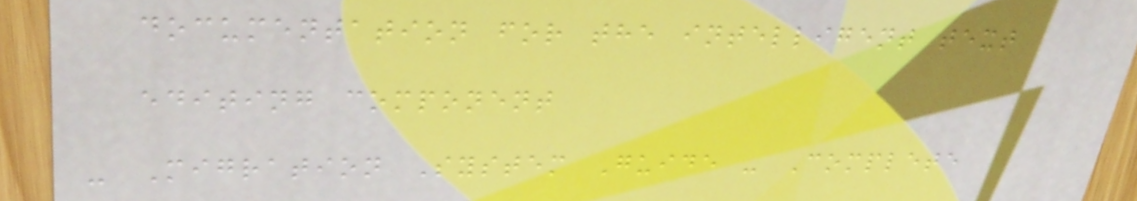documentation for the intelligent text
editing component
- Migration System Guide - Complete
